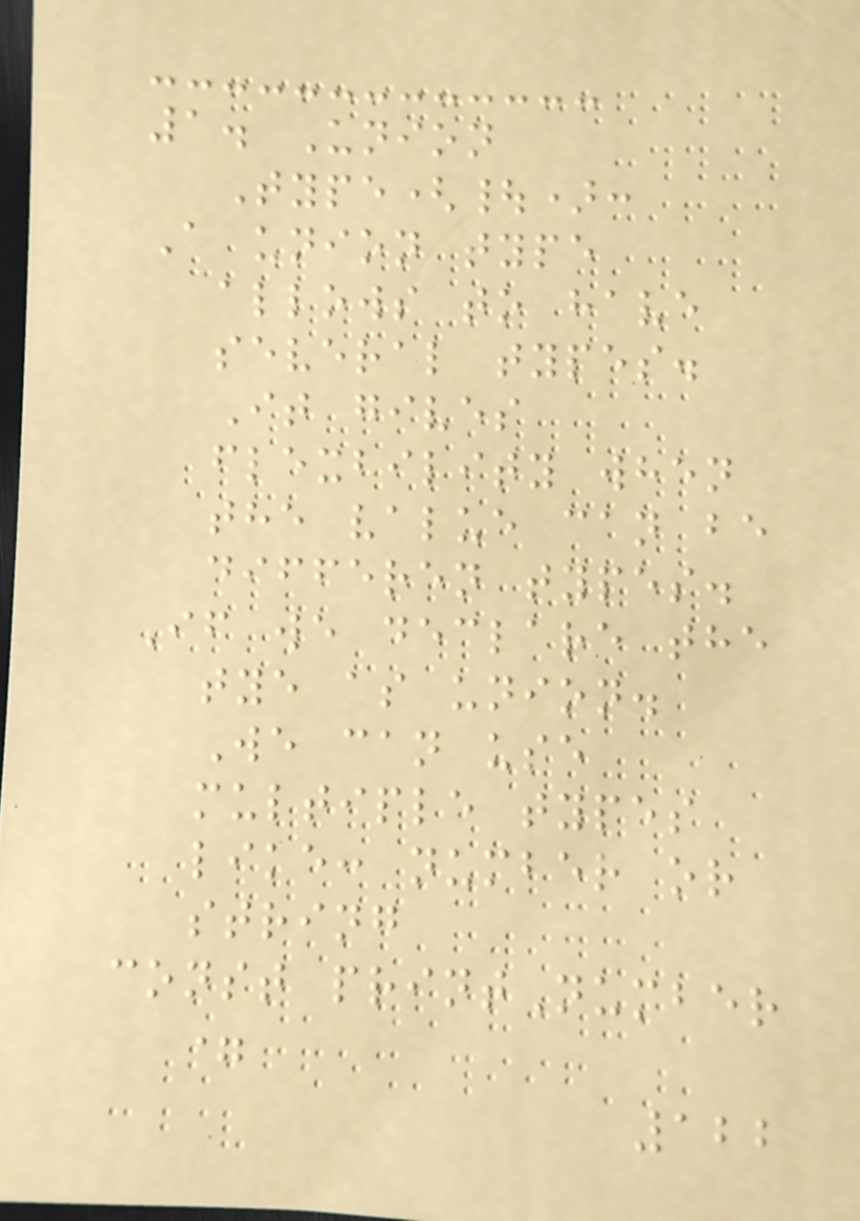1. Union
Type(|):
A union type
allows to have
several types.
It gives
flexbility when
the value can be
differen types.
If we declare the
tye as union.
We can use
multiple types
like: number or
string
const printNumber
=
122
